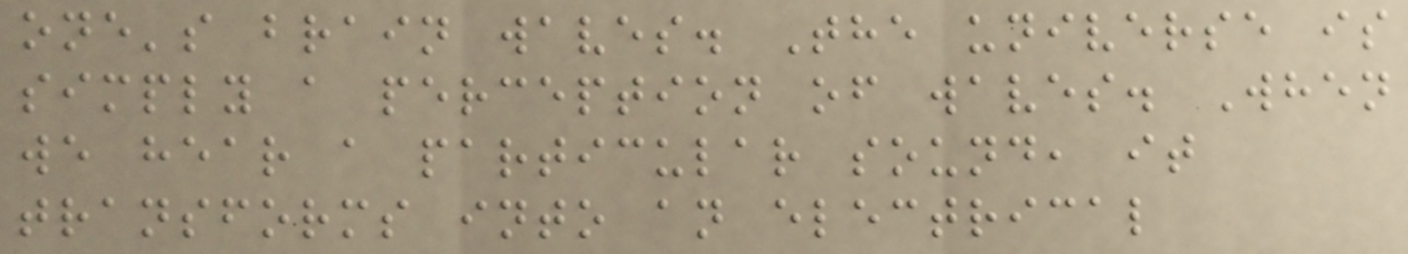one's brain waves. The universe is
simply a perception of waves. When
we hear a particular sound, it
transforms into an electrical
